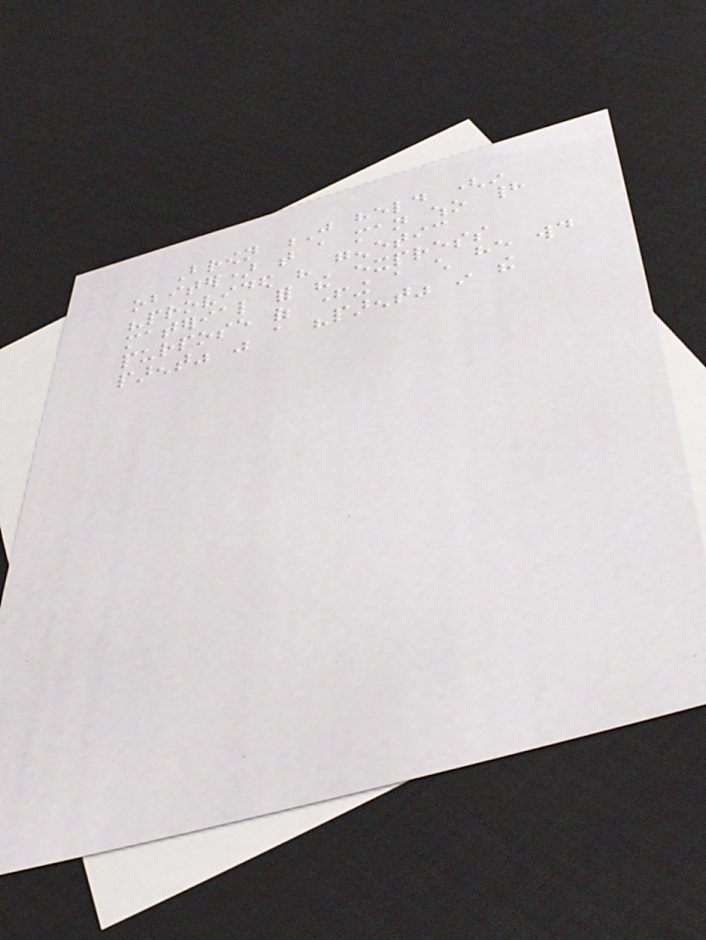Brown J held (in
obiter) that a man who had
"provided his genetic
material for the express
purpose of fathering a child he would
parent" was a "parent" in the
